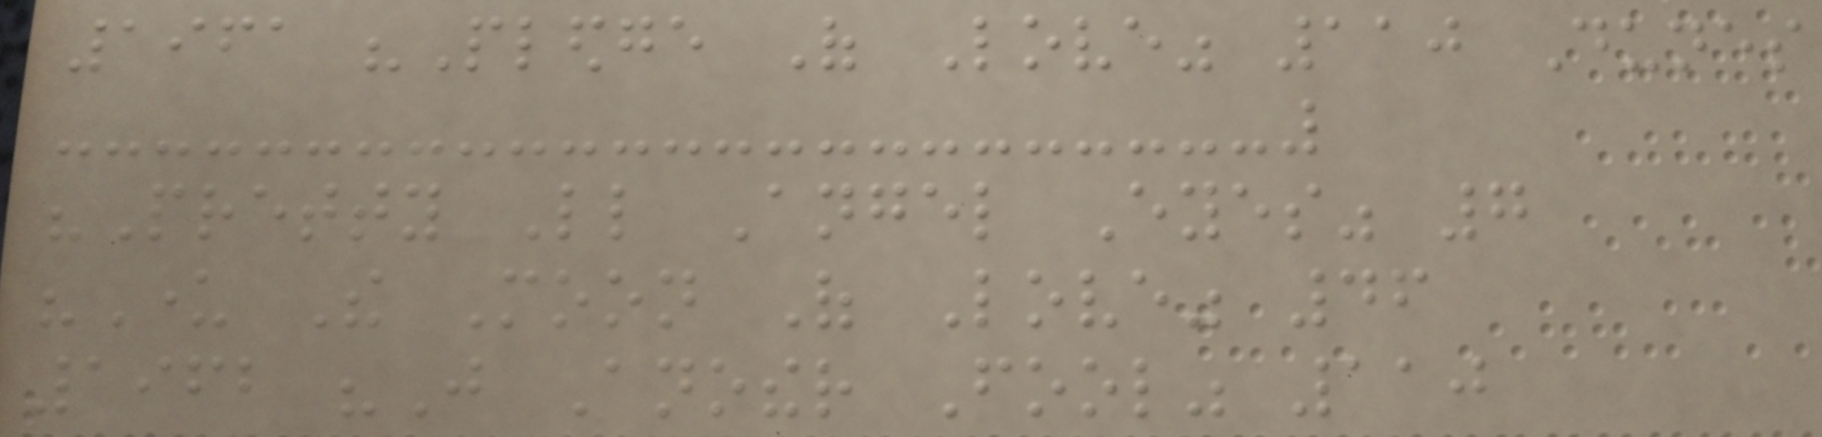1961 "Pledge Of Love" 110 Dunes
"Pretty Little Angel Eyes" 7
"Under The Moon Of Love" 46
1962 "Just Another Fool" 110
